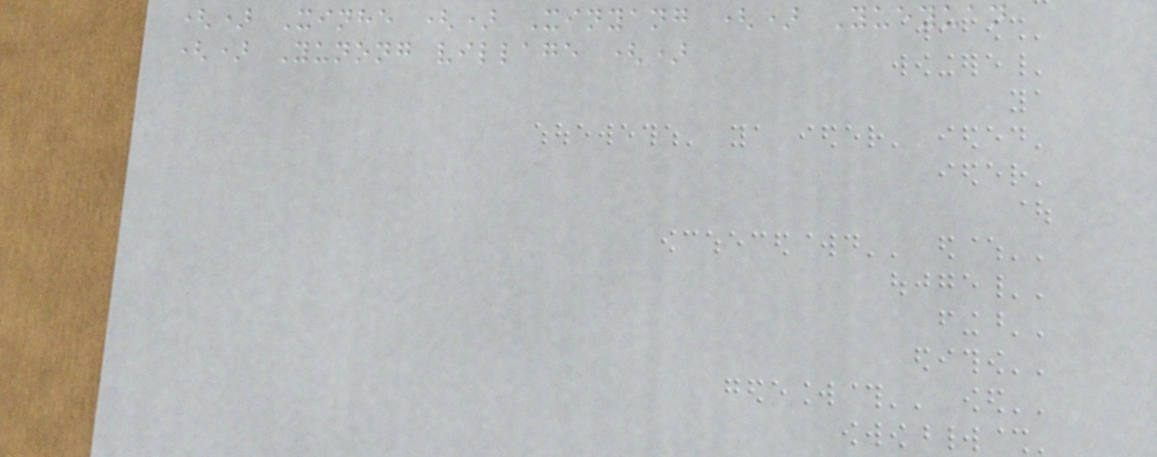() Xinhe () Xinyang () Yueyuan
() Yunong village ()
